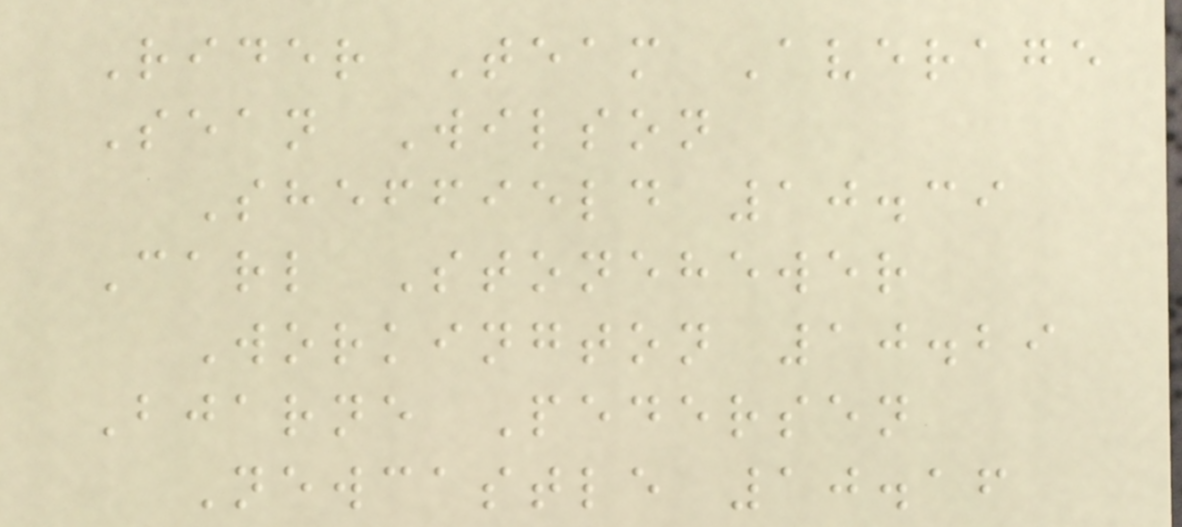Rider Team Average
Sean Wilson
Sheffield 10.39
Carl Stonehewer
Workington 10.29
Bjarne Pedersen
Newcastle 10.16
